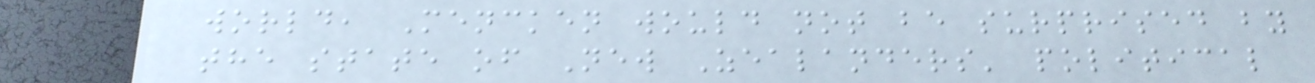world, Mencken would not be surprised by
the state of New Zealanders' political
